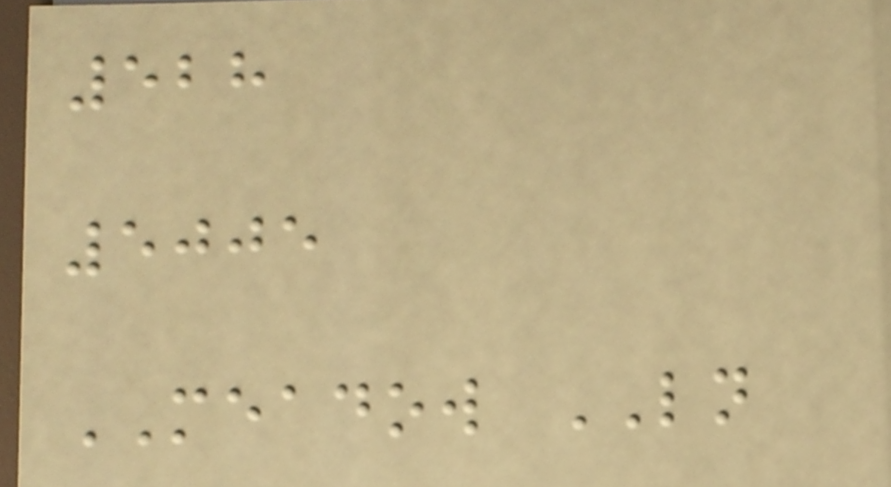528
5005
MEADOW LN
